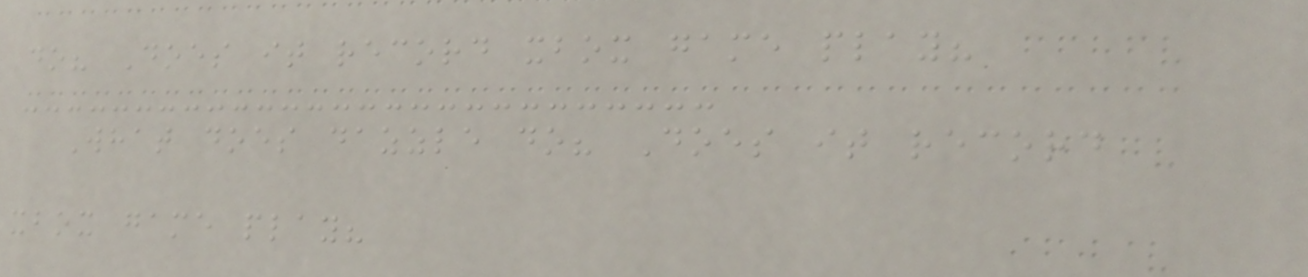do? Does it record xbox game play?
What does dazzle do? Does it record
xbox game play?
